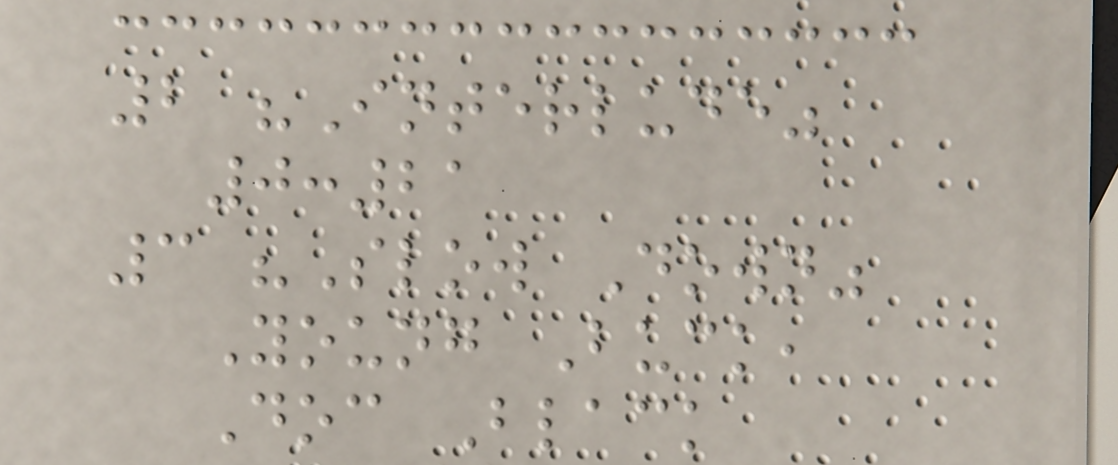2 "Interlude"
0:21
3 "Slow Down"
Young Buck,
Doc Black
